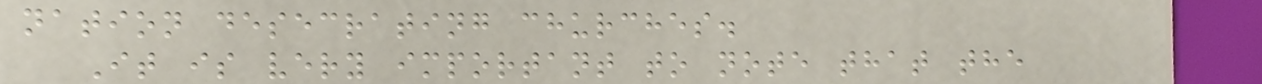nation desecrating churches.
It is very important to note that the
